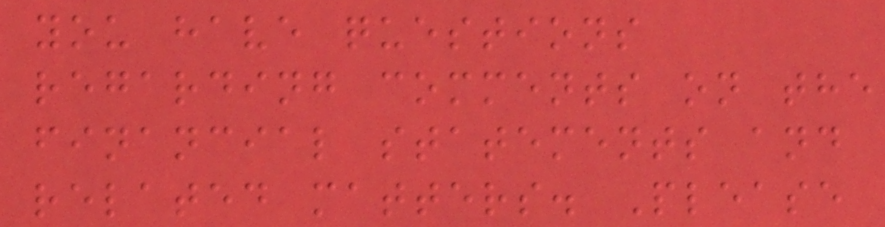you have questions
regarding comments on the
financial statements and
related matters. Please
